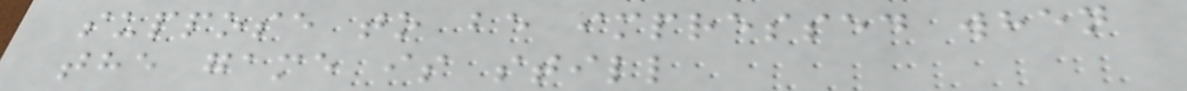suppose to be impressed when
the game is still
